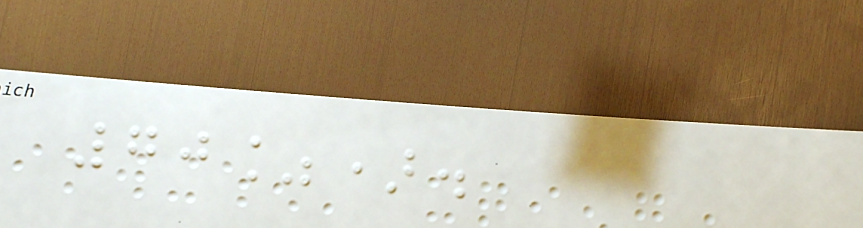70%).
